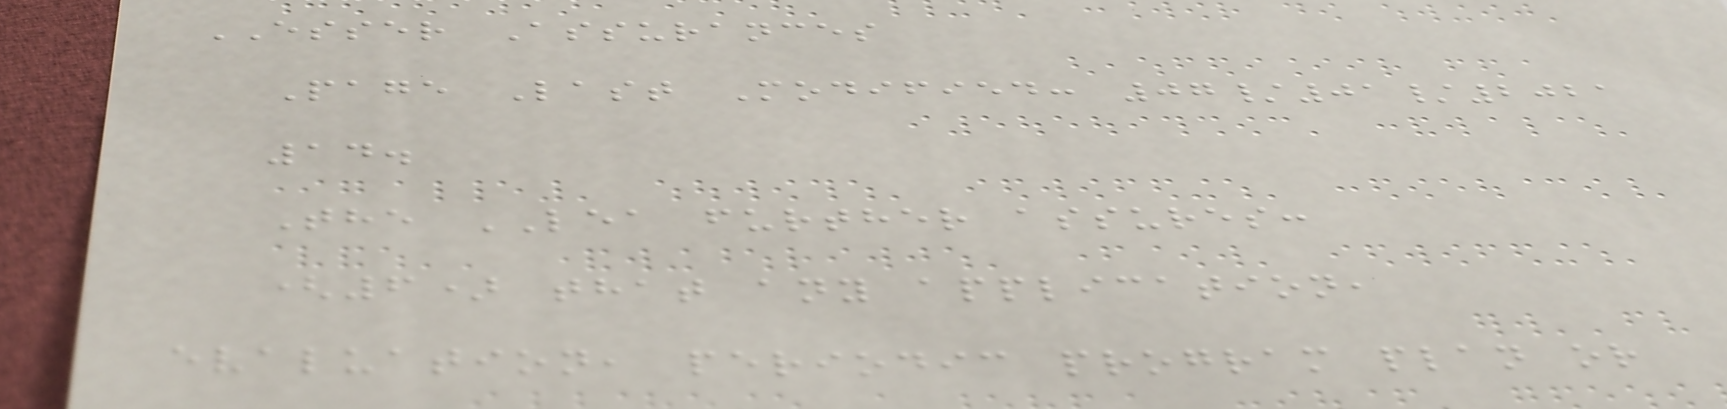ESSER Assurances
Page Last Modified: 07/01/2021
14.
The LEA further assures:
(6) that any application,
evaluation, periodic program plan or
